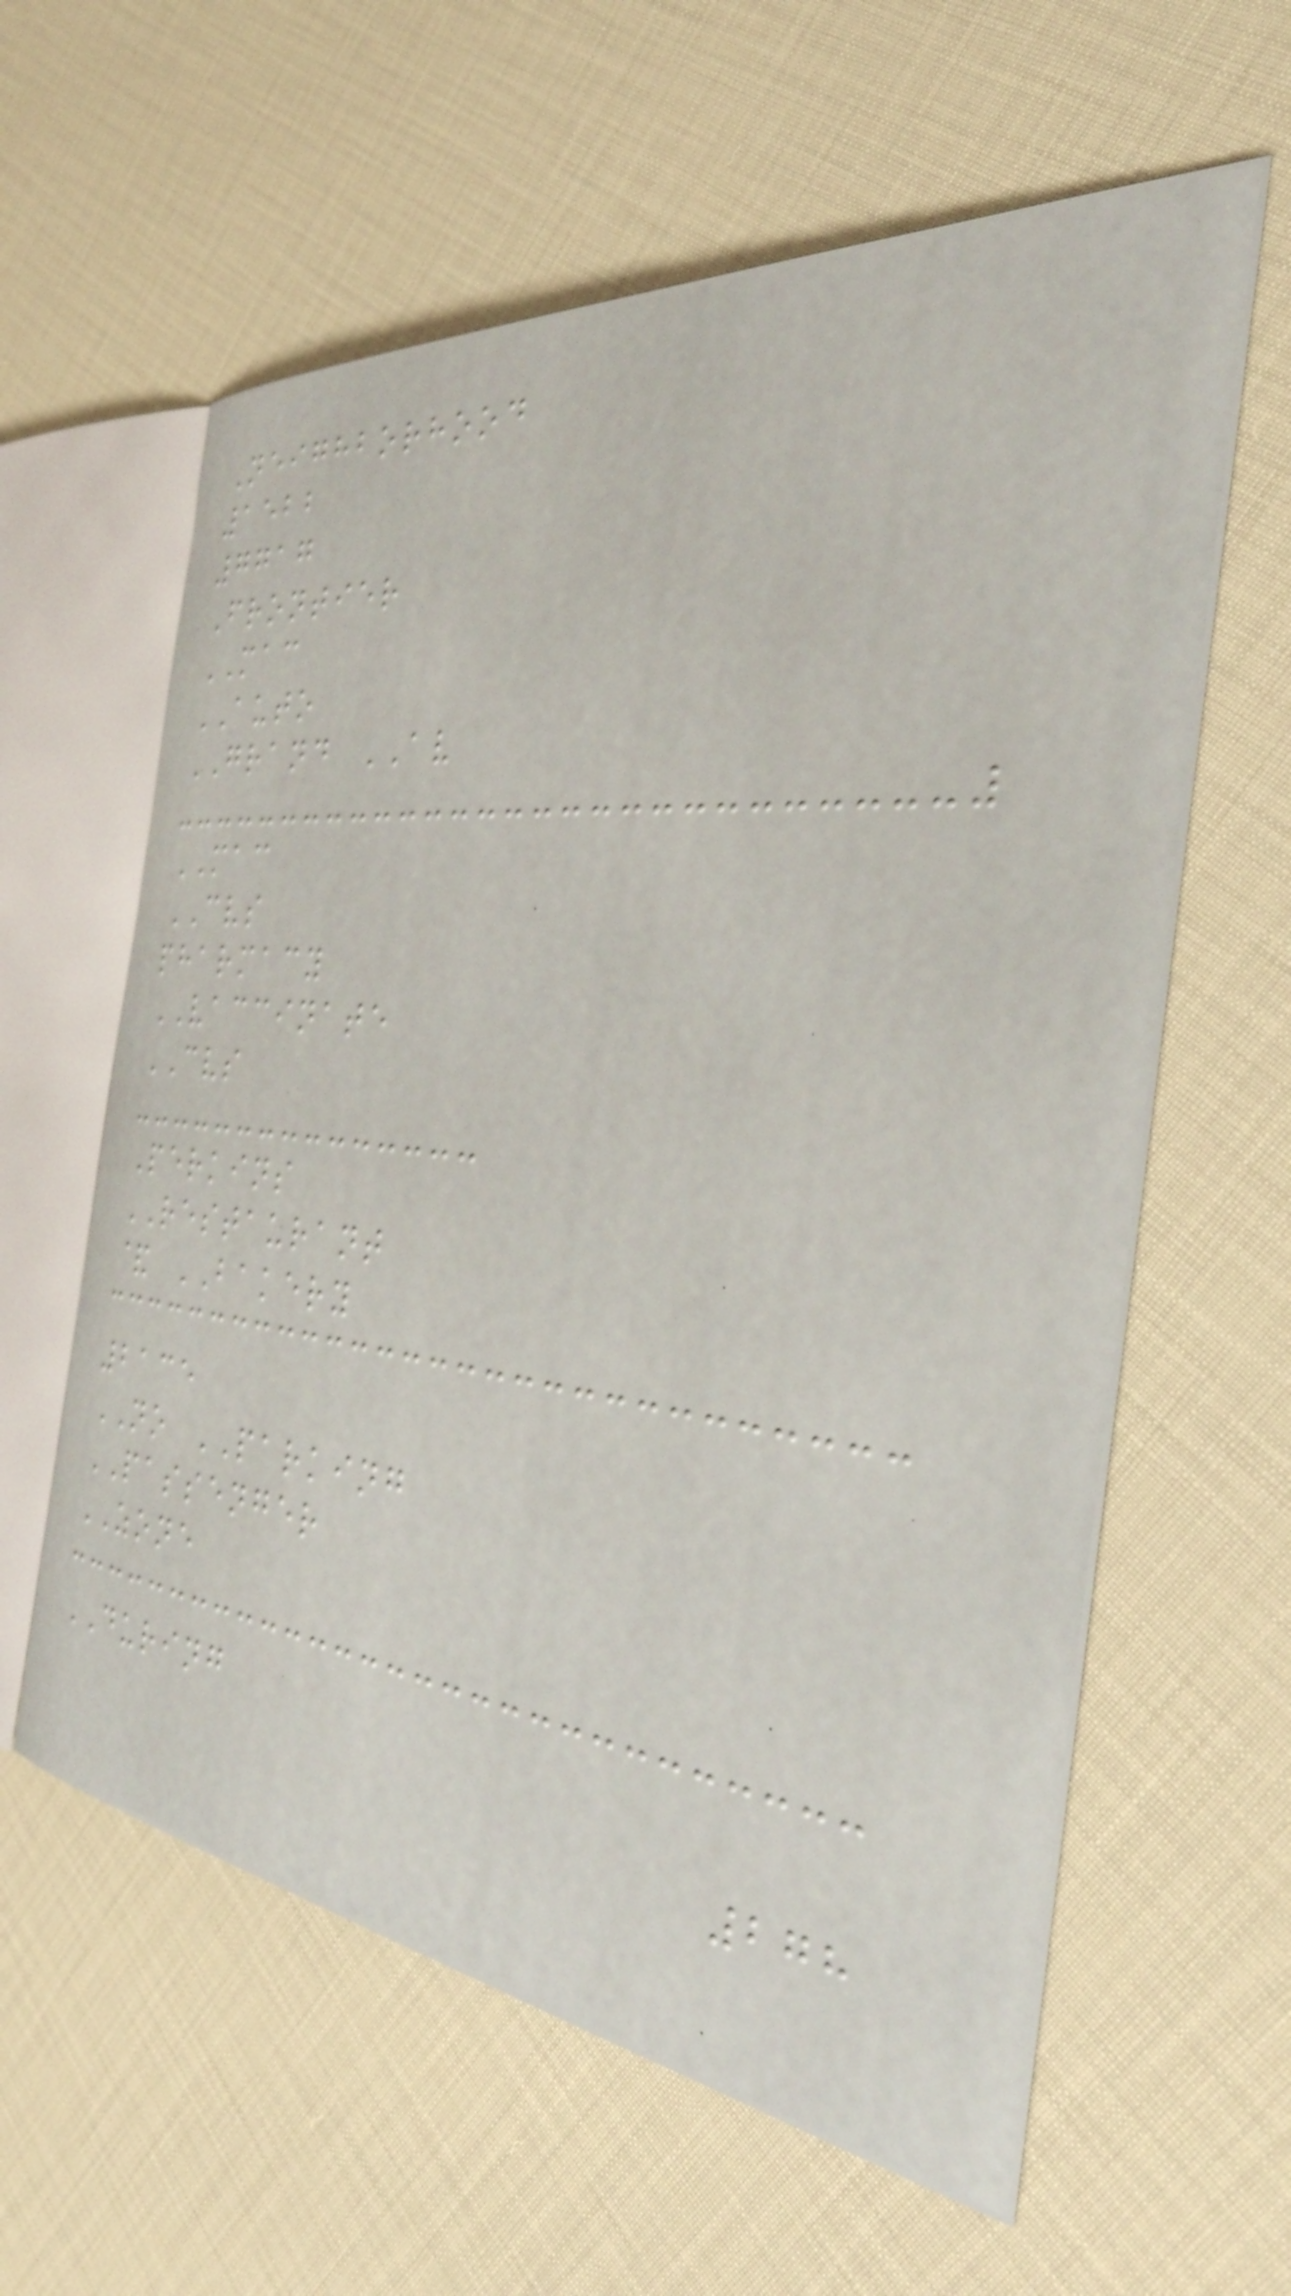Neighborhood
1522
7717
Frontier
MAC
AUTO
GRAND AV
MAC
CVS
pharmacy
VACCINATE
CVS
Perkins
RESTAURANT
& BAKERY
2135
NO PARKING
PASSENGER
ZONE
DURING
278
